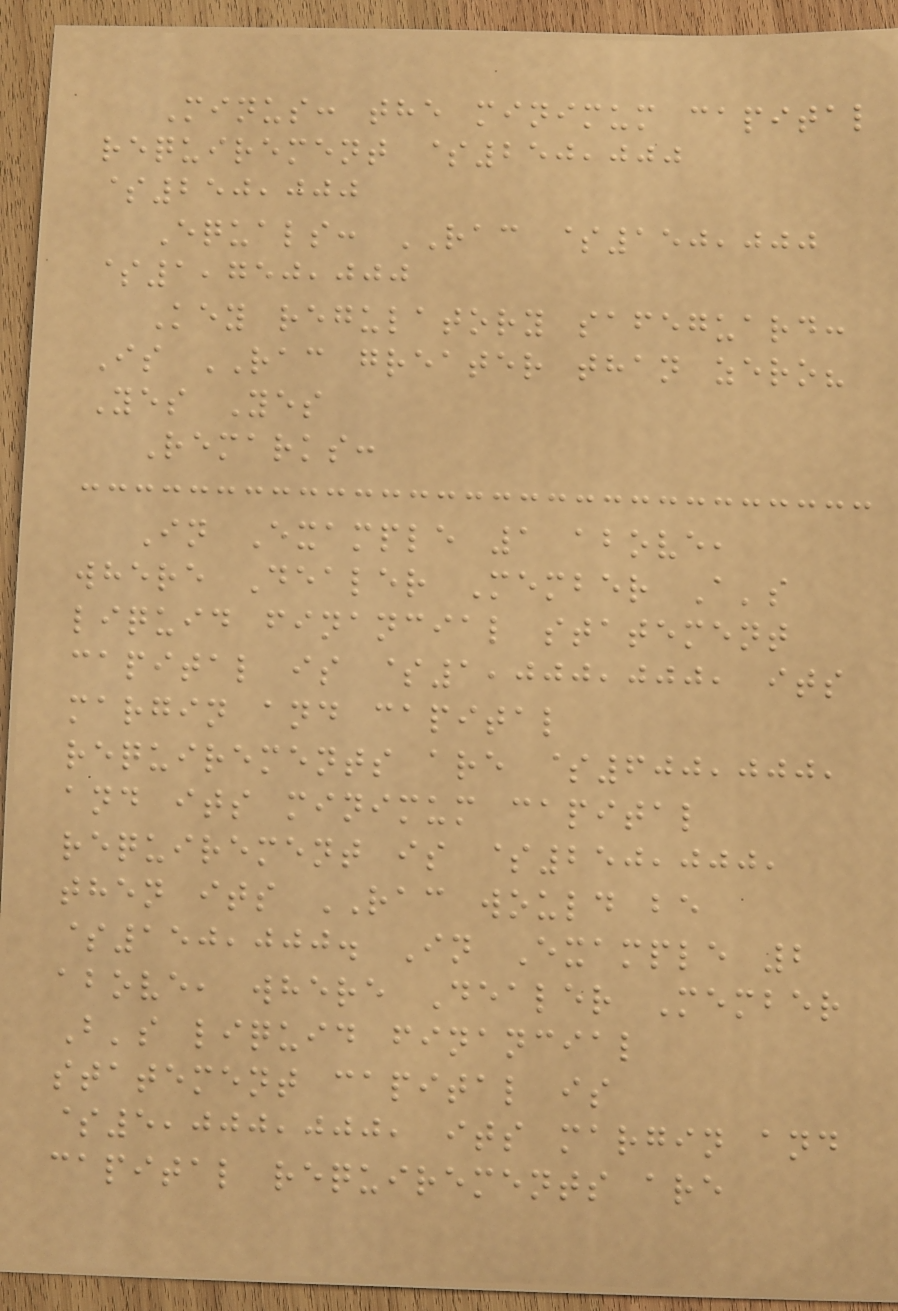Minus: the minimum capital
requirement $250,000
$250,000
Equals: RAC $150,000
$1,750,000
Key regulatory safeguard:
Is RAC greater than zero?
Yes Yes
Remarks:
In Example 1 above,
where Dealer Member A's
liquid financial statement
capital is $1,000,000, its
margin and capital
requirements are $600,000,
and its minimum capital
requirement is $250,000,
then its RAC would be
$150,000. In Example 2
above, where Dealer Member
B's liquid financial
statement capital is
$5,000,000, its margin and
capital requirements are
